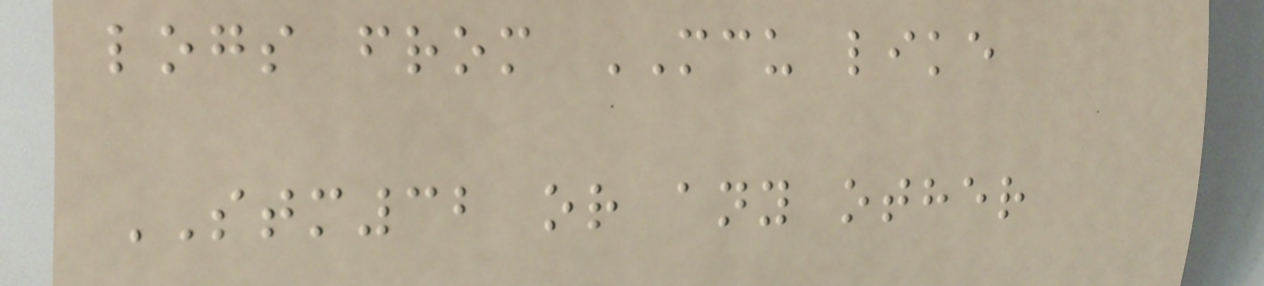logs from MCU like
STM32 or any other
